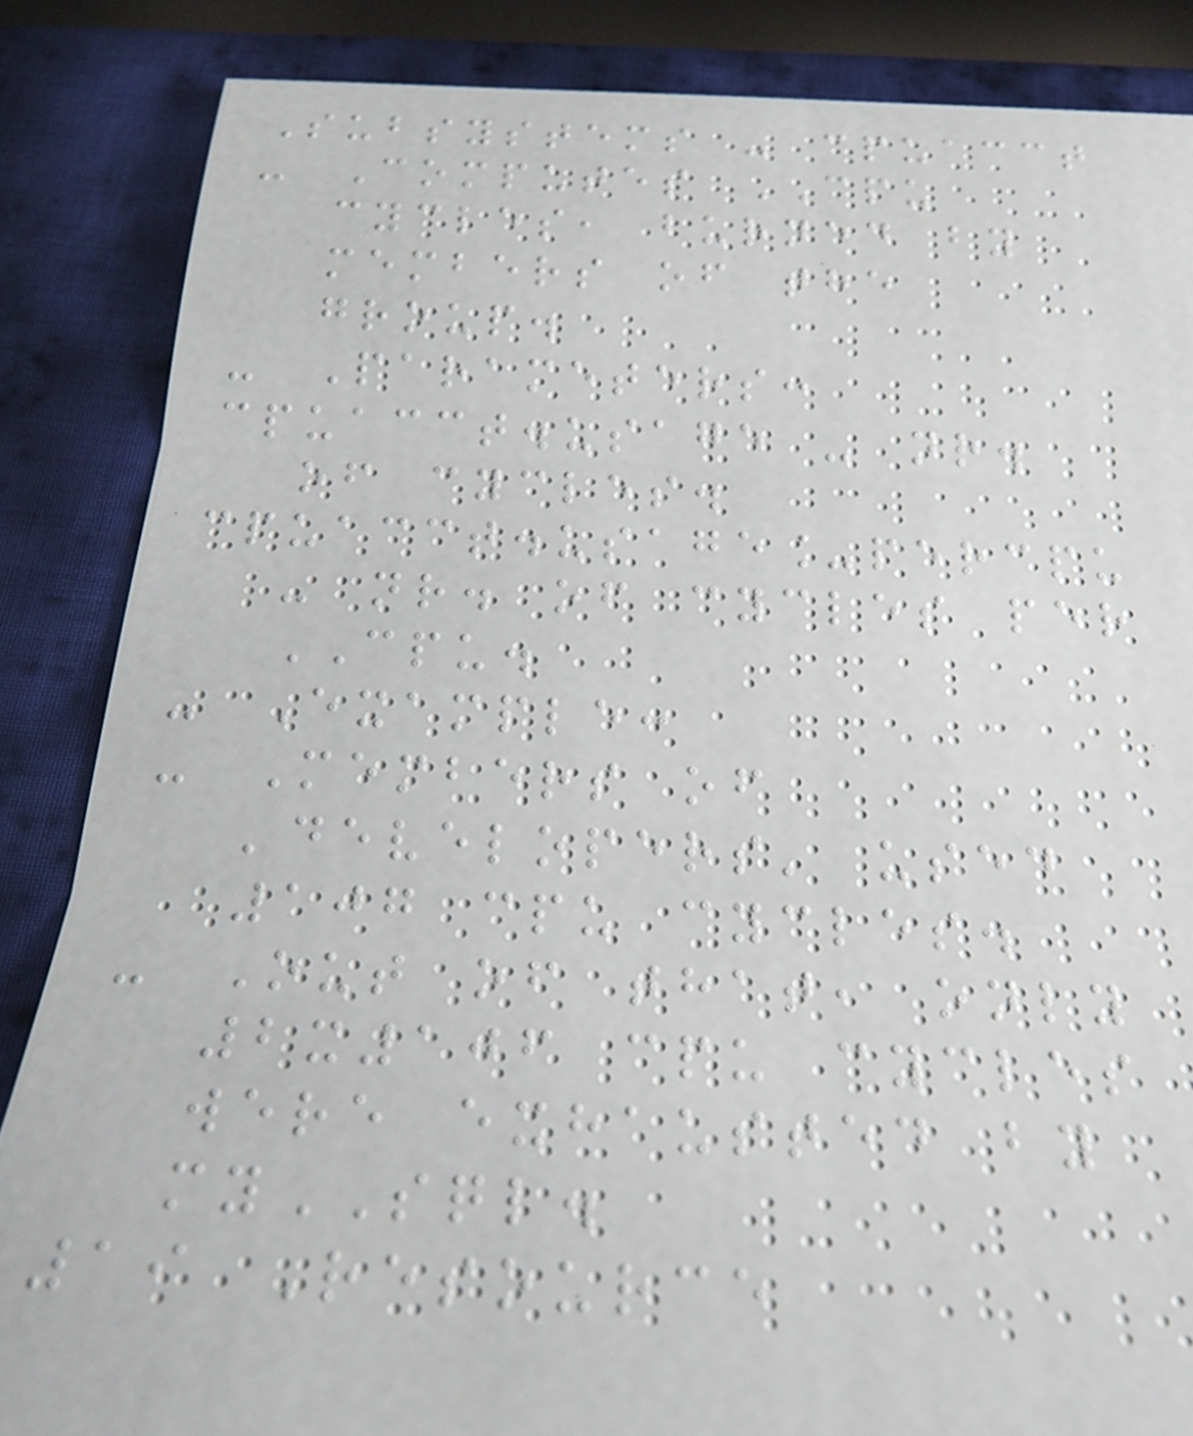Subsystems - cpuacct
- Computes CPU
cycles, burned by
members of the
group.
- Parameters:
cpuacct.usage - nr.
of cycles.
cpuacct.usage_percpu
- nr. of cycles per
CPU.
- Example:
- Members of
'developers' used
107 cpu cycles.
- Out of that, only
2x106 cpu cycles
were exhausted by
mySQL.
19 Resource
